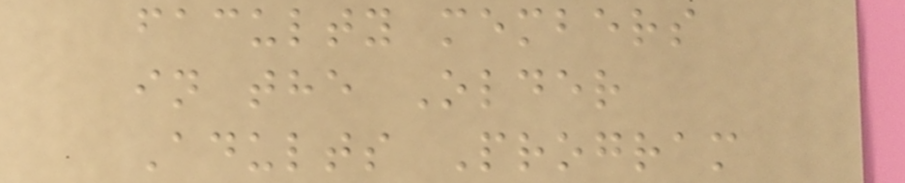faculty members
in the Older
Adults Program
